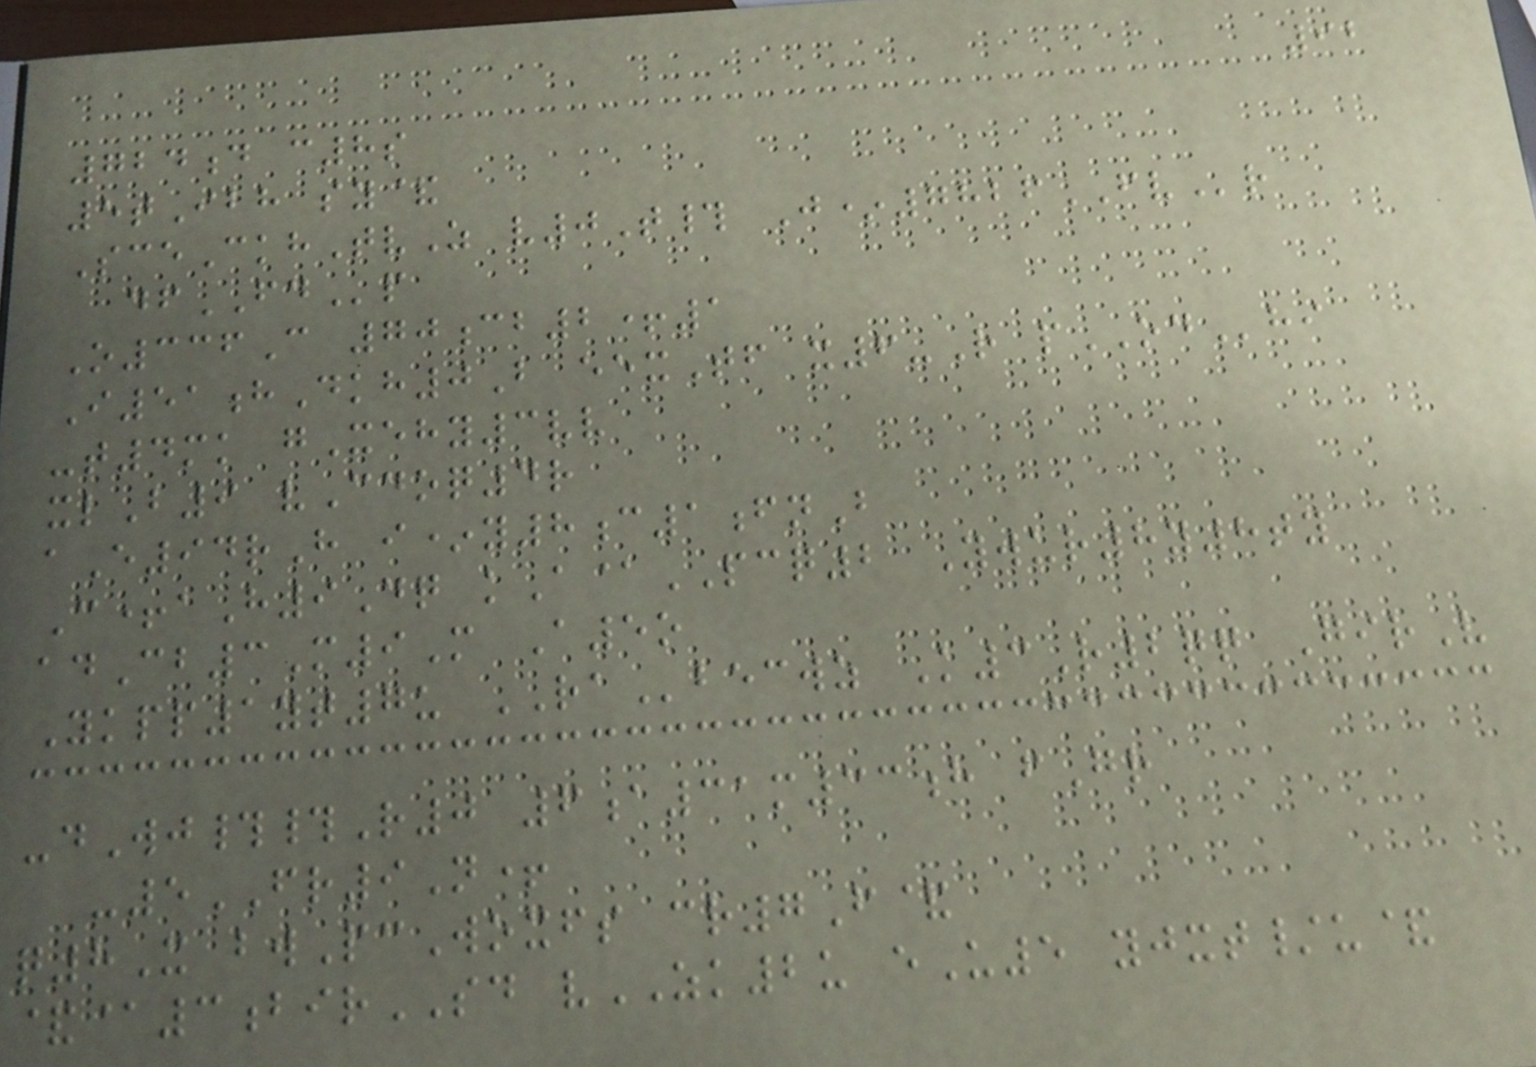92
724d c8s
5tIbh sy&
SceCkhTvZ v0T# J*7826FVr
dfFDp
O336C 70cb2+1
I51hDkh0B eexTf x6-R pODhi
-t4mk gXehy3vv
xlB9 vCdoq4r
aE94rH i*y8c1fnB
C+aH9Dq kA@PCQ2 Ywur8y8ty
adCb3M9M A5o
Ykpp1yt7u RAbecwz K3R2qq GirV
-dWj##R0 6a31m33h fGr
-5FR9N+
q8X bwPcWoxfs cr7F&
&@3birSD vZK2u eU5 yjxt/u&
